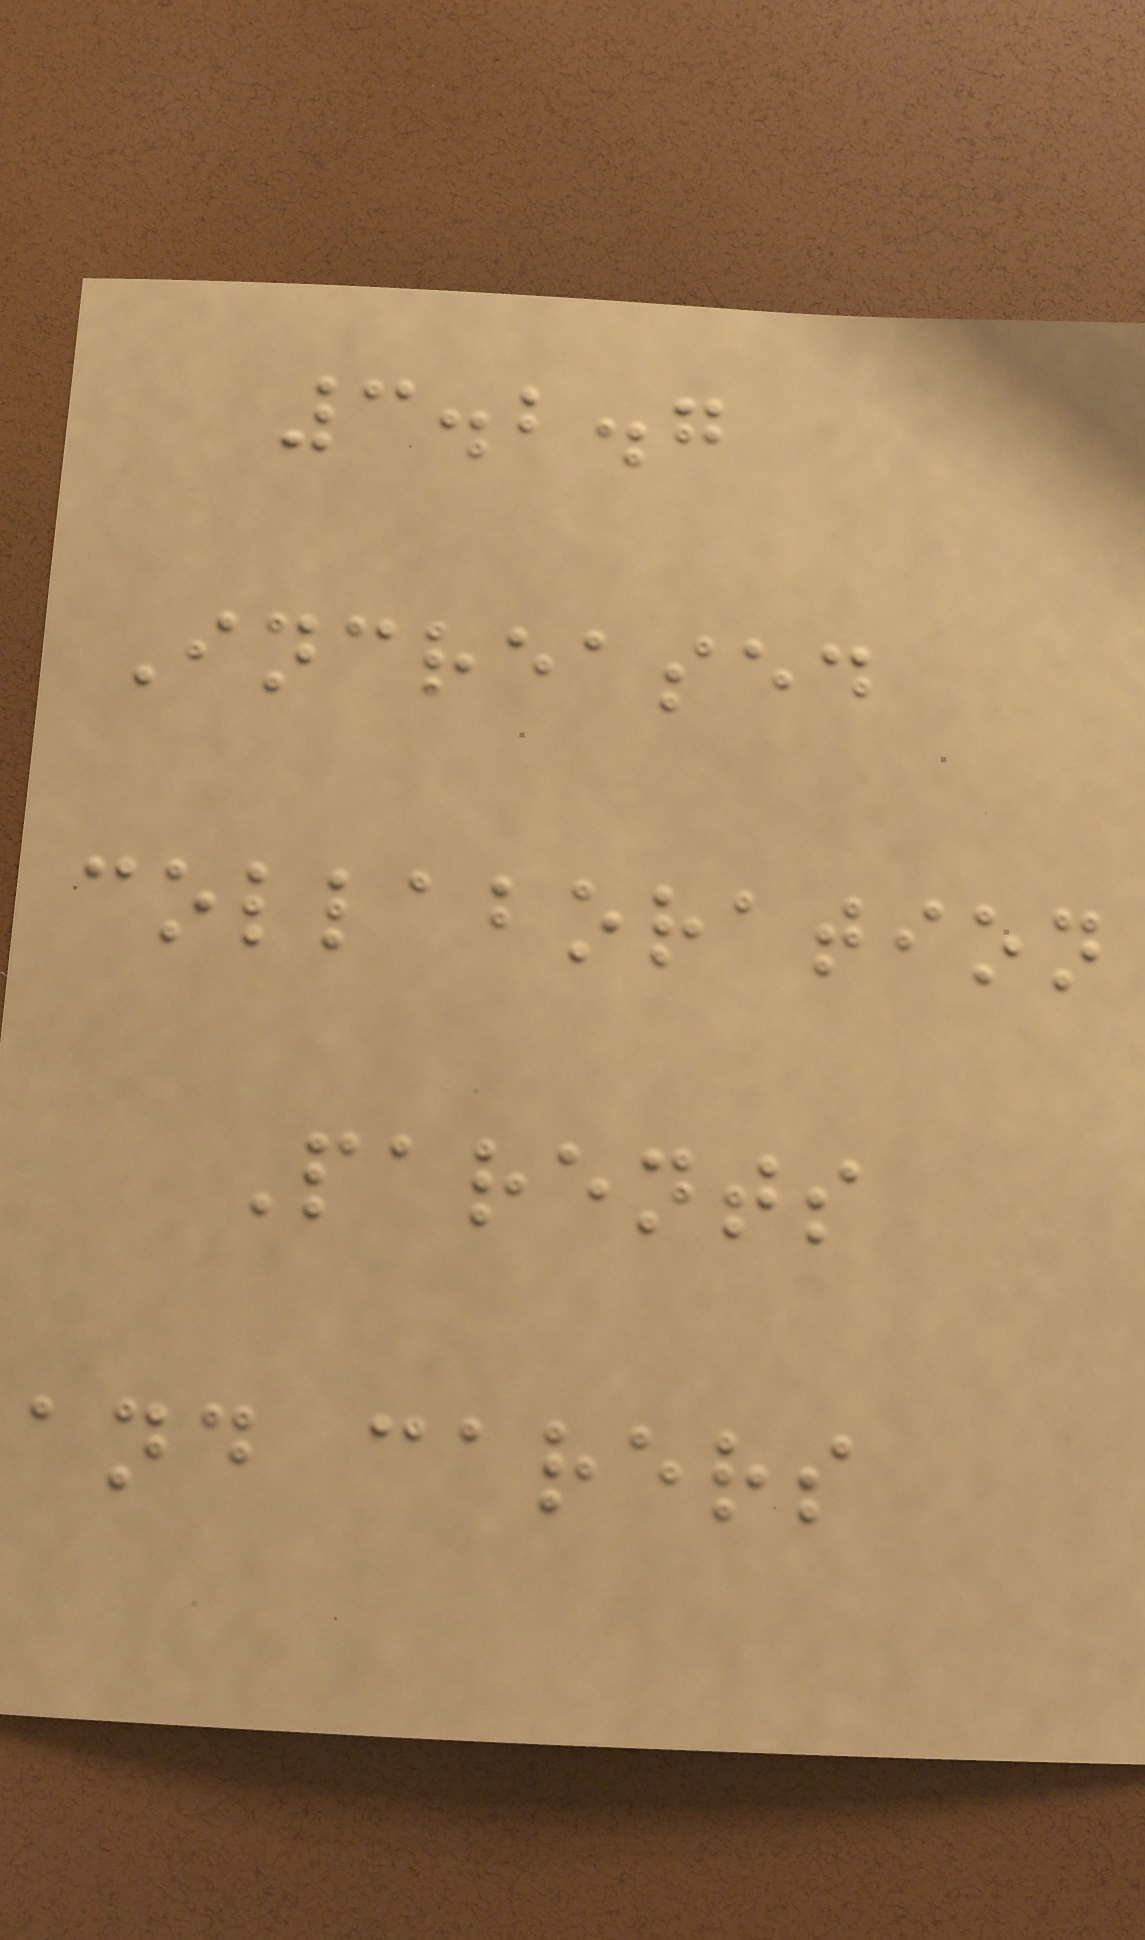3.2.7
Increased
collaboration
Parents
and carers
